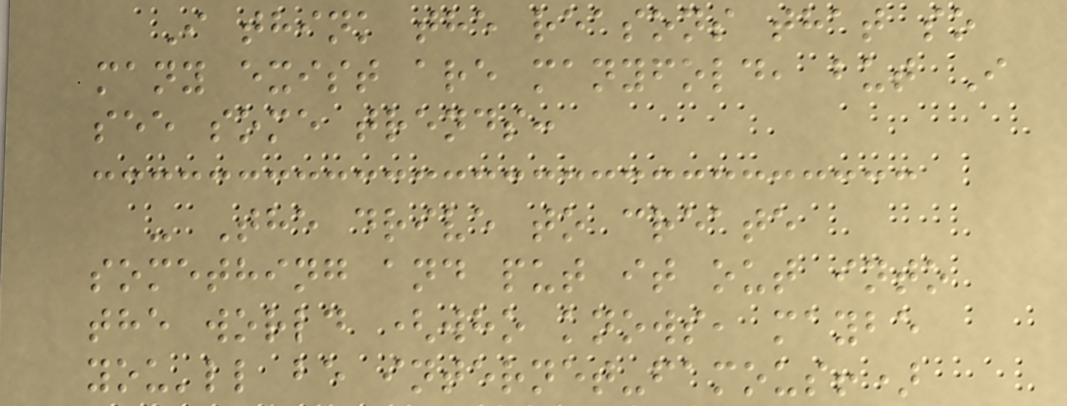I think the reasons that so
many exist are manyfold, but I
see some trends:
- The drive to create
something and put it out into
the world (who knows, maybe
you'll be internet-famous!)
